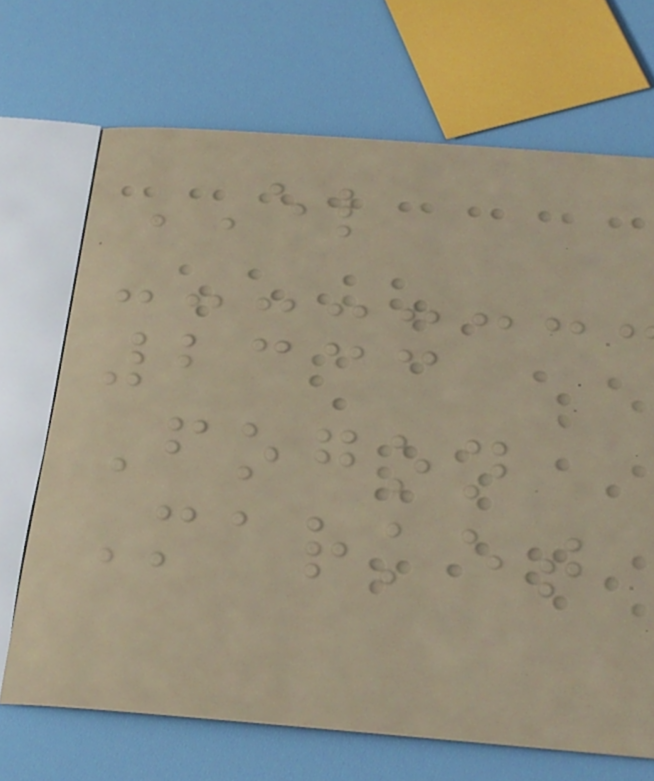EL
2333
Fogon
Market
